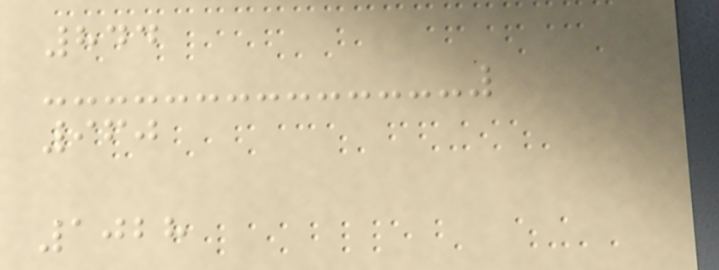844
960
1028
